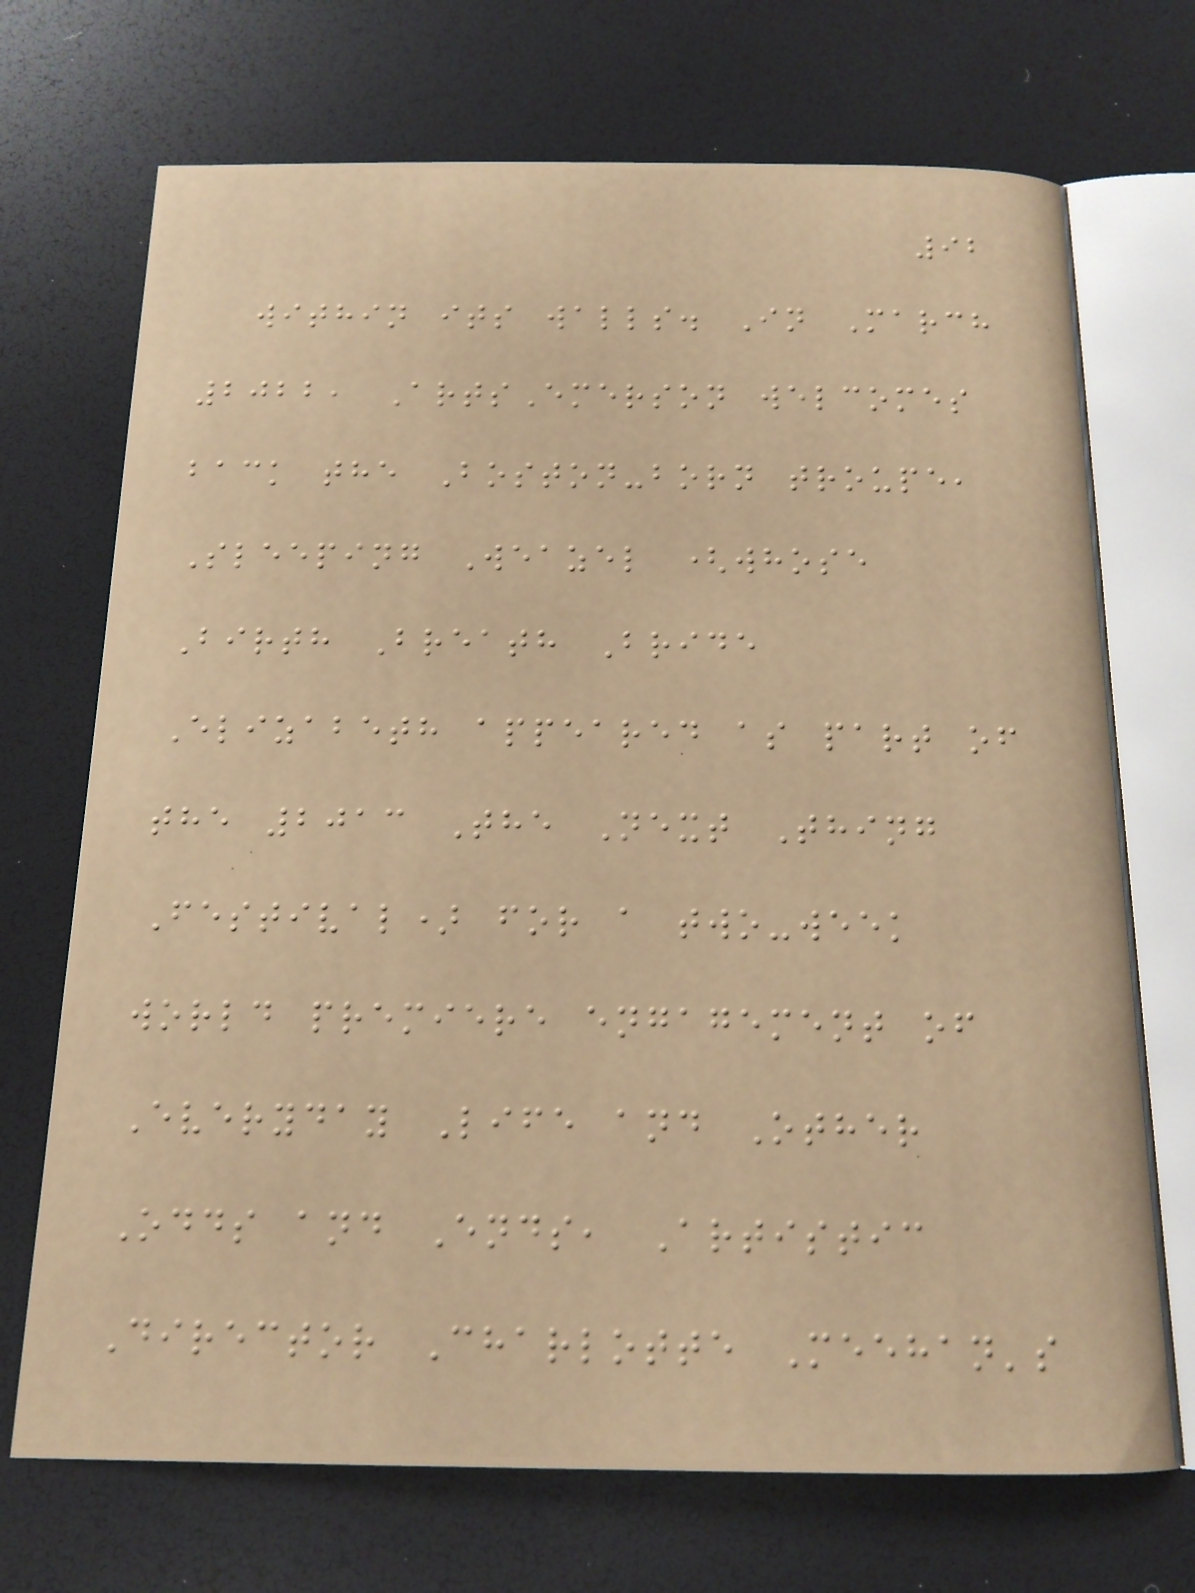92
within its walls. In March
2022, ArtsEmerson welcomes
back the Boston-born troupe,
Sleeping Weazel (whose
Birth Breath Bride
Elizabeth appeared as part of
the 2013 The Next Thing
Festival) for a two-week
world premiere engagement of
Everyday Life and Other
Odds and Ends, Artistic
Director Charlotte Meehan's
